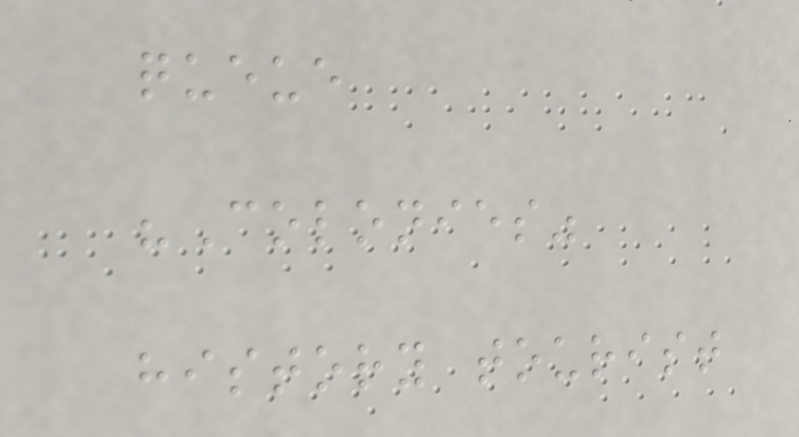queue
"Colonies"
history tourist
